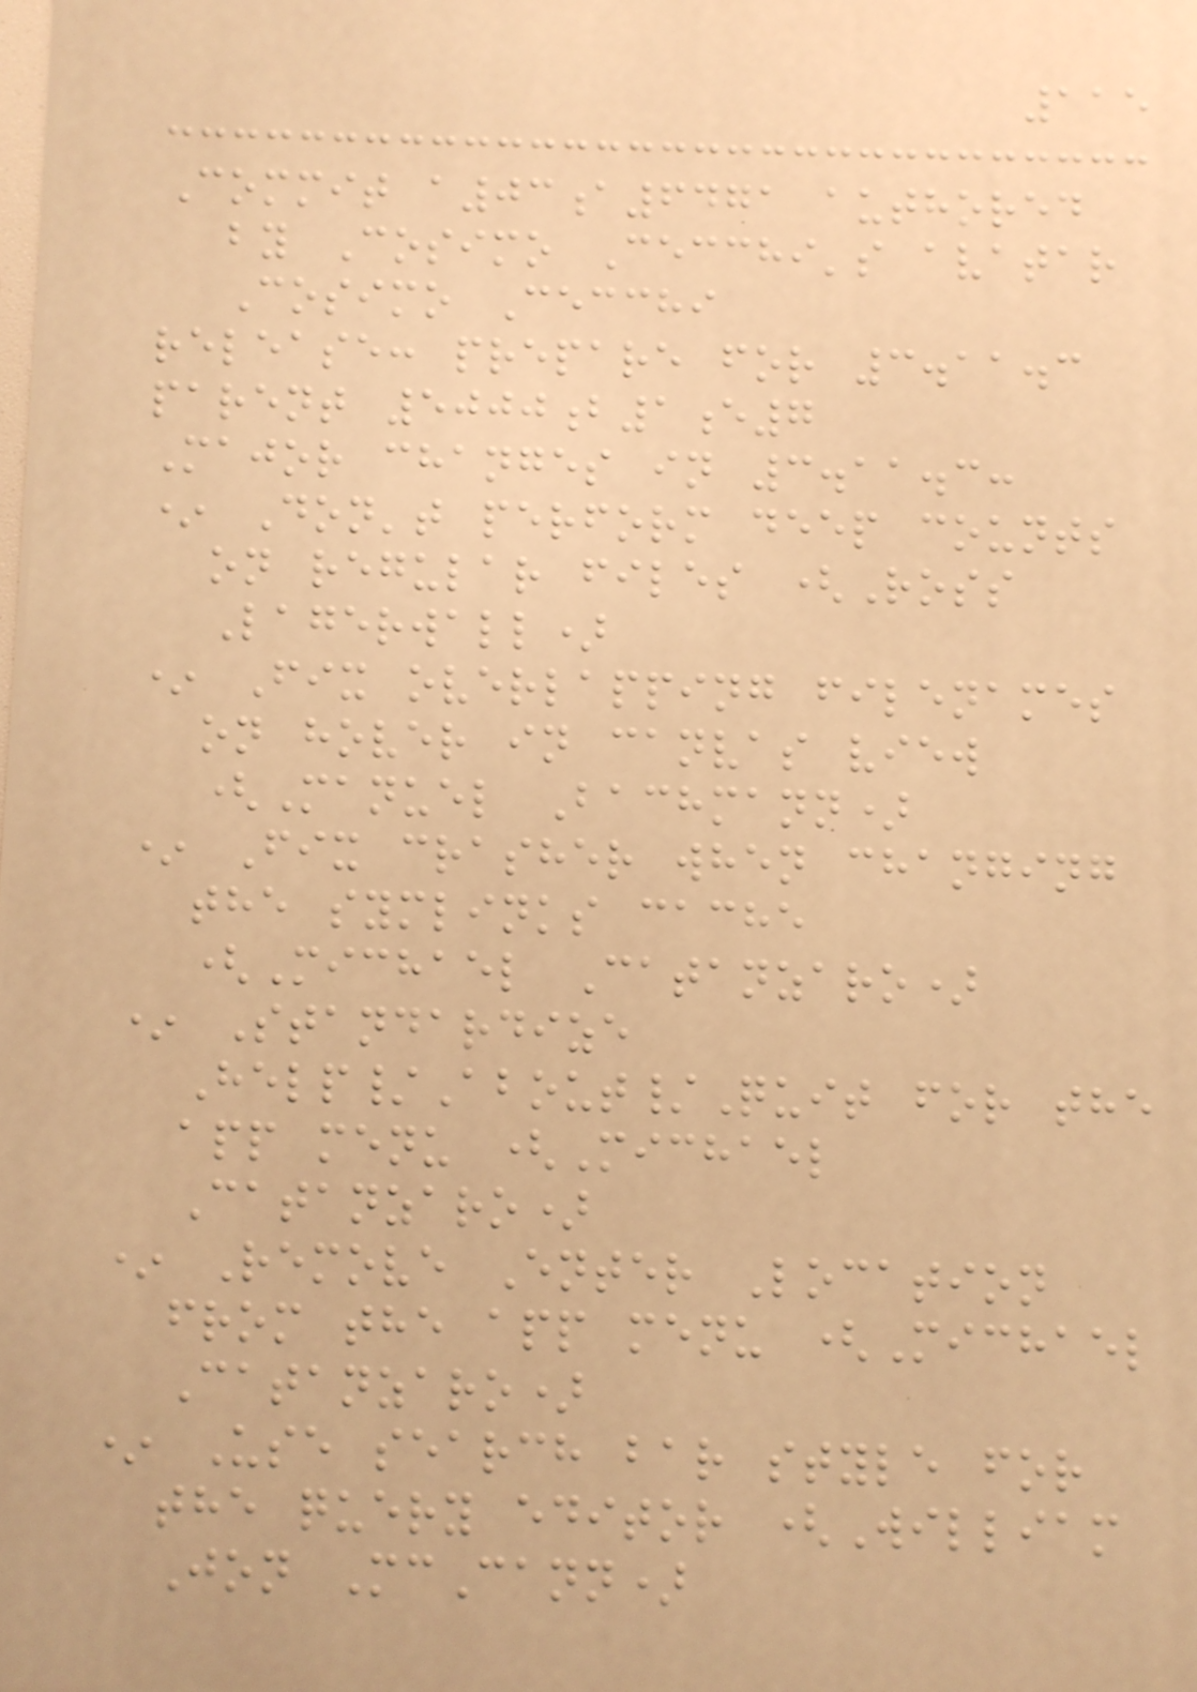115
Commit a03a6471 authored
by Cosimo Cecchi's avatar
Cosimo Cecchi
release: prepare for 3.11.3
parent 5000b1e7
Major changes in 3.11.3:
* Don't perform deep counts
on regular files (Ross
Lagerwall)
* Fix overlapping filenames
on hover in canvas view
(Manuel Bachmann)
* Fix crasher when changing
the symlinks cache
(Michael Catanzaro)
* Standardize
Help/About/Quit for the
app menu (Michael
Catanzaro)
* Remove Enter Location
from the app menu (Michael
Catanzaro)
* Use search bar style for
the query editor (William
Jon McCann)
